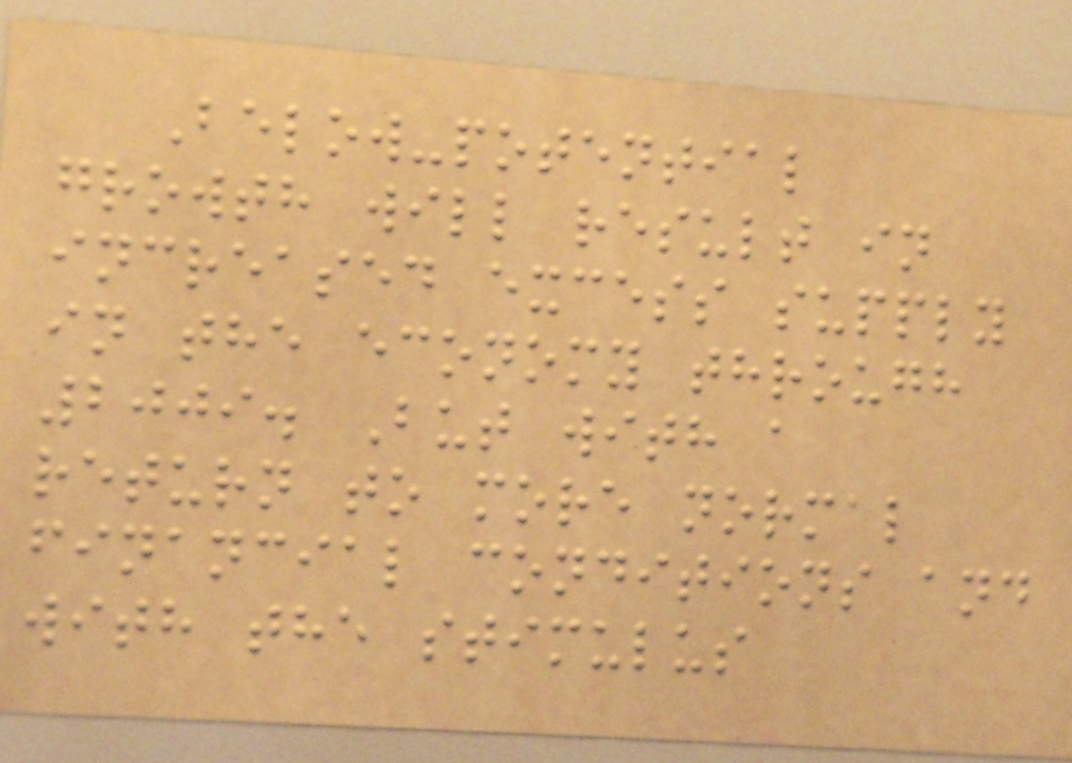Below-potential
growth will result in
increased excess supply
in the economy through
2009. But with a
return to more normal
financial conditions and
with the stimulus
